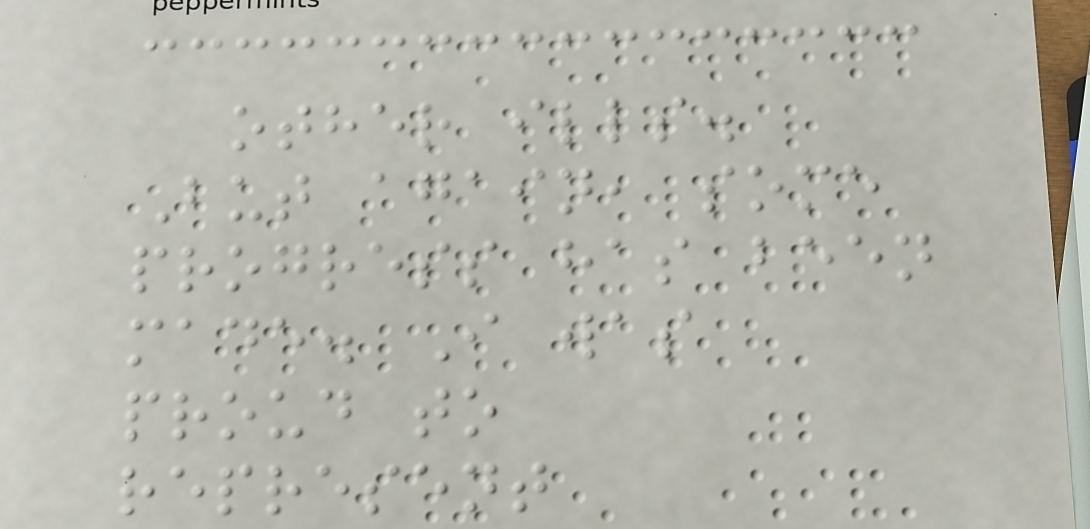other ills.
But again, some
progress has been
made. I was
proud to
represent
